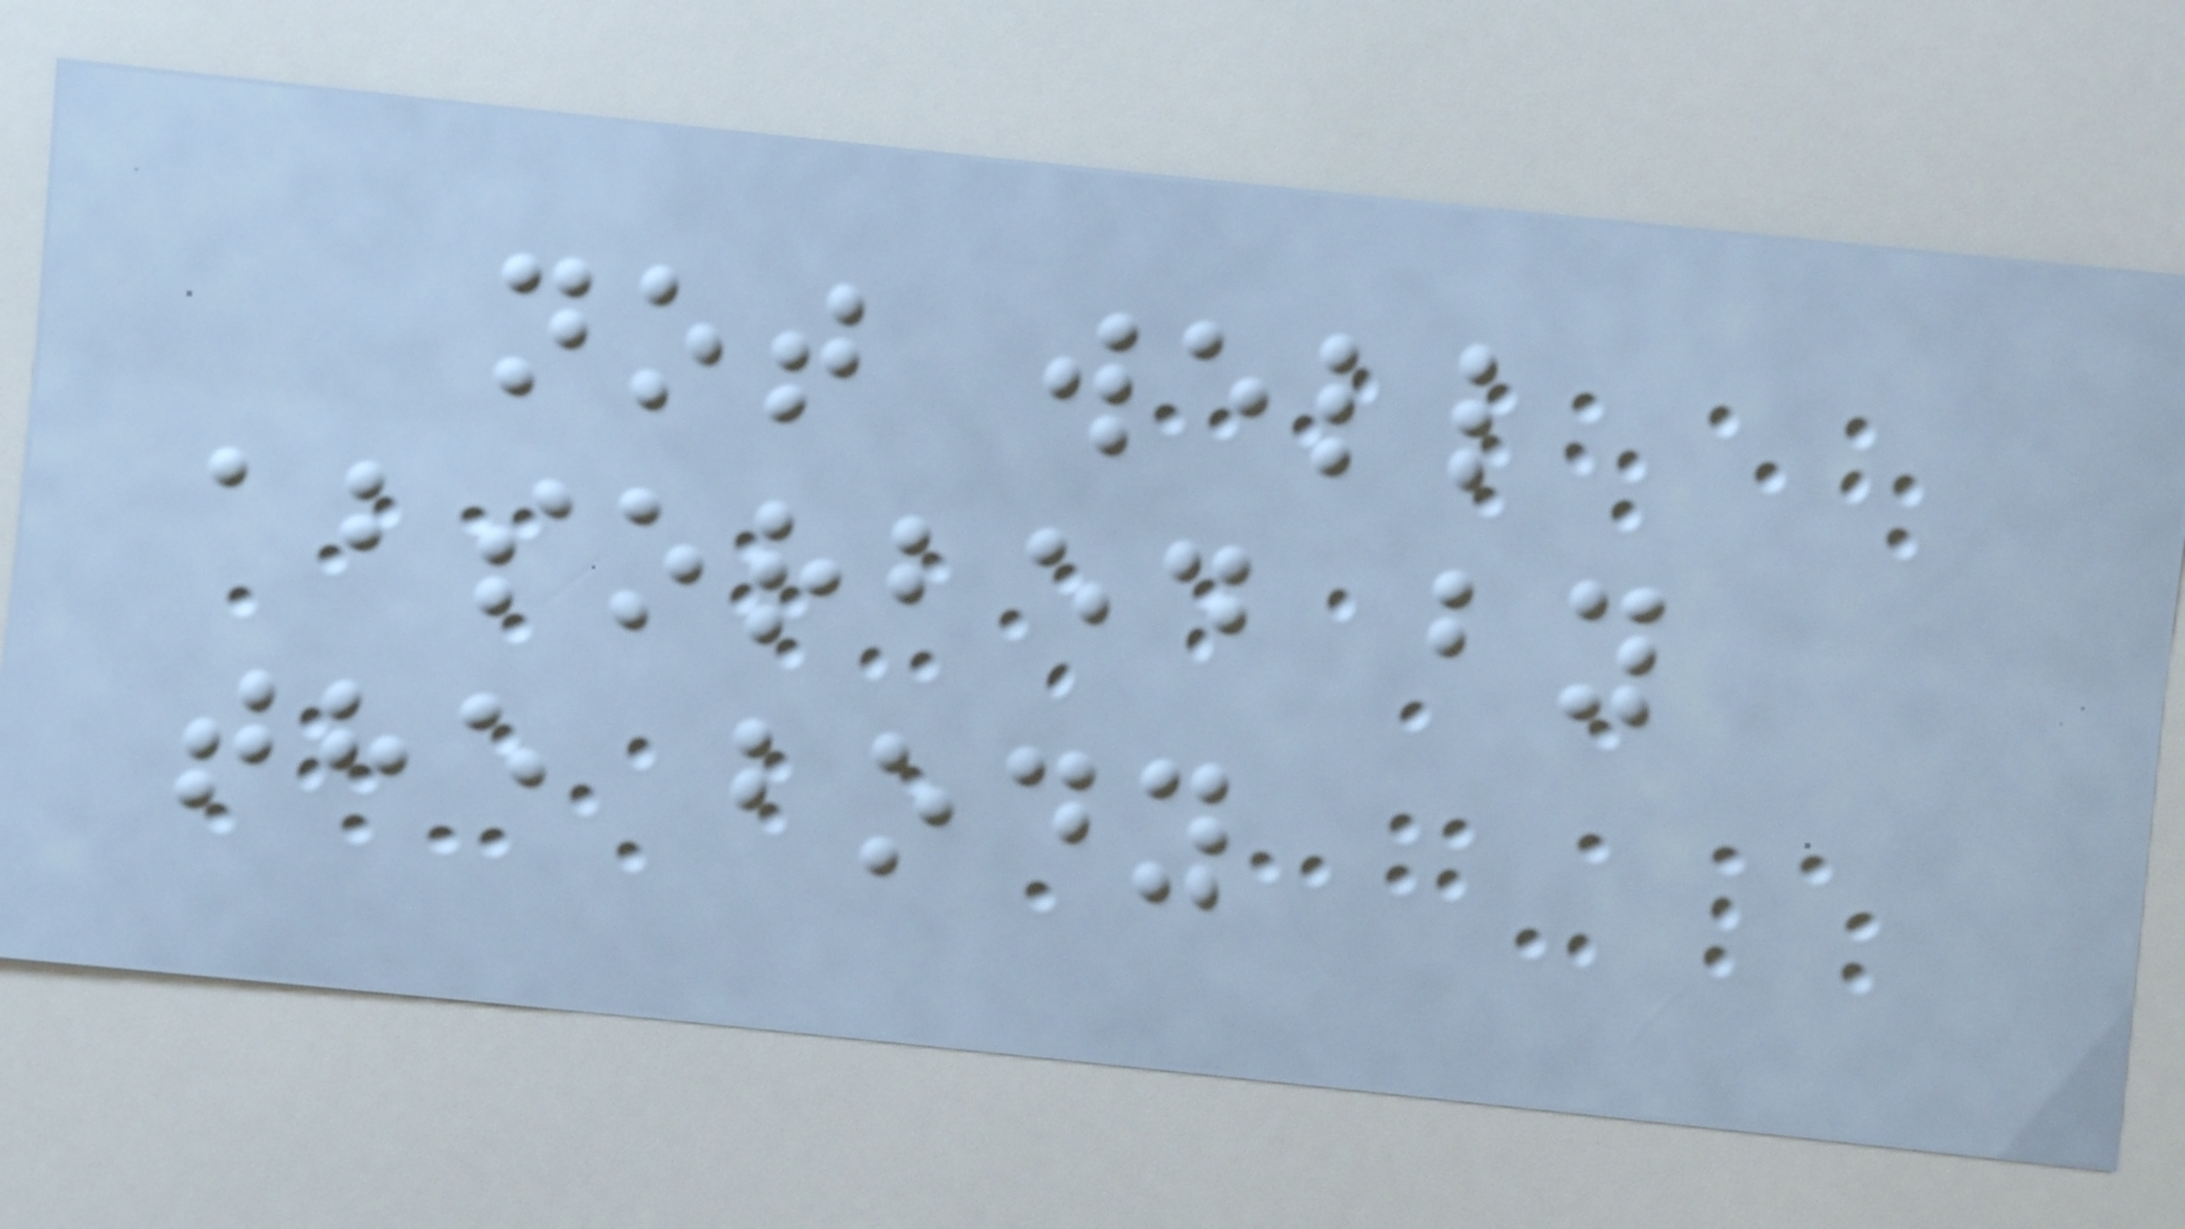not well
absorbed by
the body
